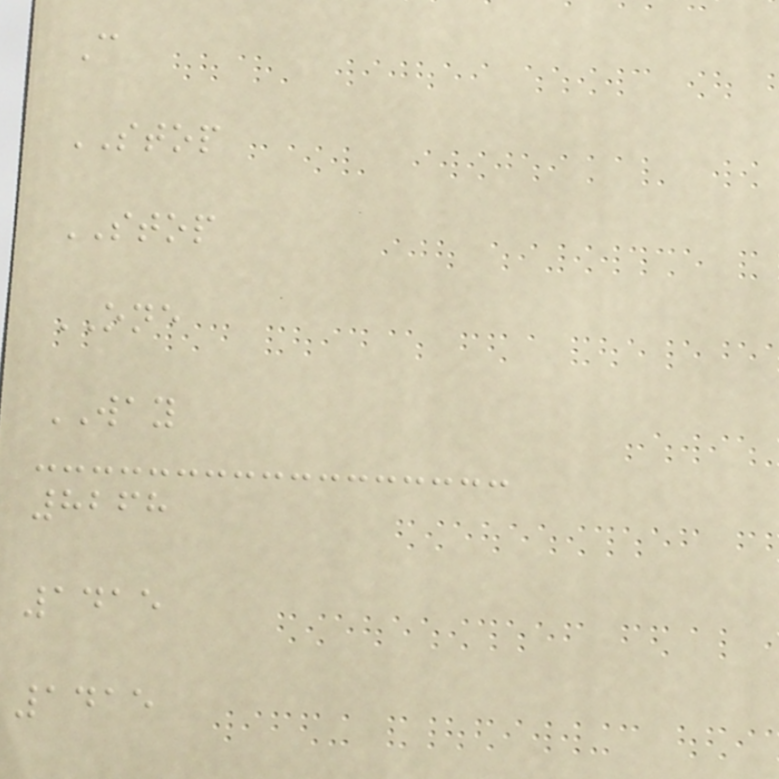C
STOP
STOP
ONE
WAY
8268
1415
1415
